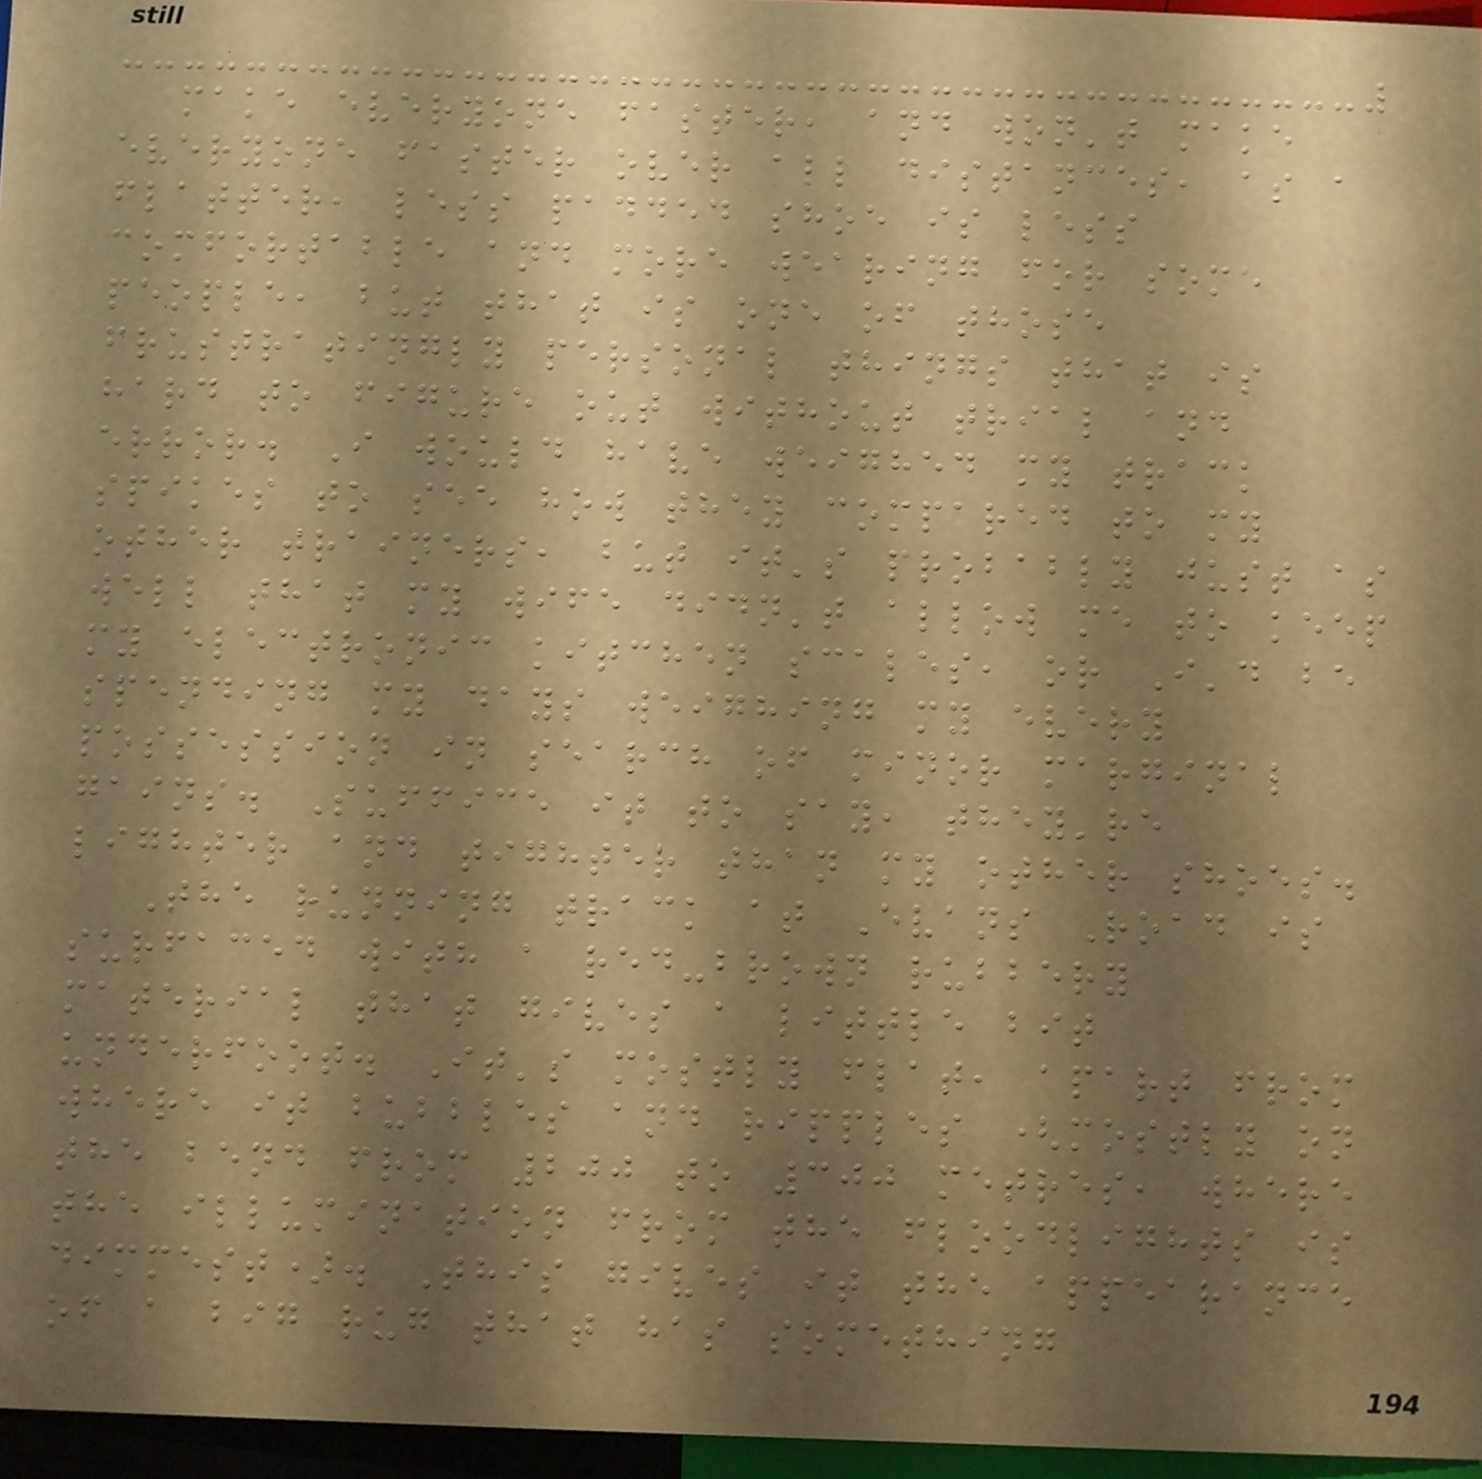make everyone faster, and won't make
everyone faster over all distances, as a
flatter, less padded shoe is less
comfortable and more wearing for some
people, but that is one of those
frustratingly personal things that is
hard to figure out without trial and
error. I would have weighed my track
spikes to see how they compared to my
other trainers, but it's probably just as
well that my wife didn't allow me to keep
my electronic kitchen scales, or I'd be
spending my days weighing my every
possession in search of minor marginal
gains. Suffice it to say, they're
lighter and tighter than my other shoes.
The running track at Evans Road is
surfaced with a red-brown rubbery
material that gives a little bit
underfoot. It's mostly flat, apart from
where it bubbles and ripples (mostly on
the bend from 200 to 300 metres, where
the illumination from the floodlights is
dimmest). This gives it the appearance
of a big rug that has something
